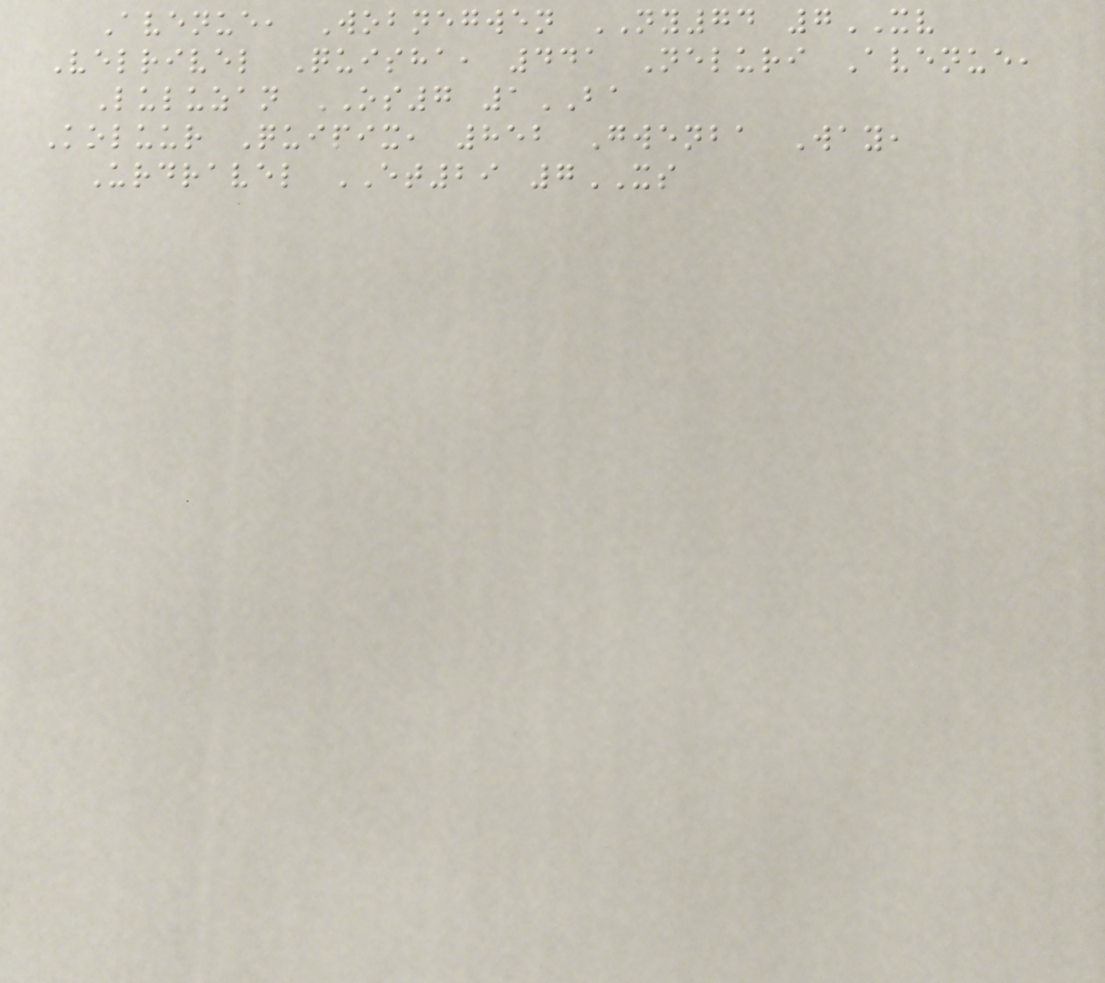Avenue, Wobnegwen NY74 7XV
Velrivel Quisha, 441 Neluri Avenue,
Luluzan OS7 1BA
Koluur Quipix, 852 Gwenba Way,
Urdravel ET29 7XS
